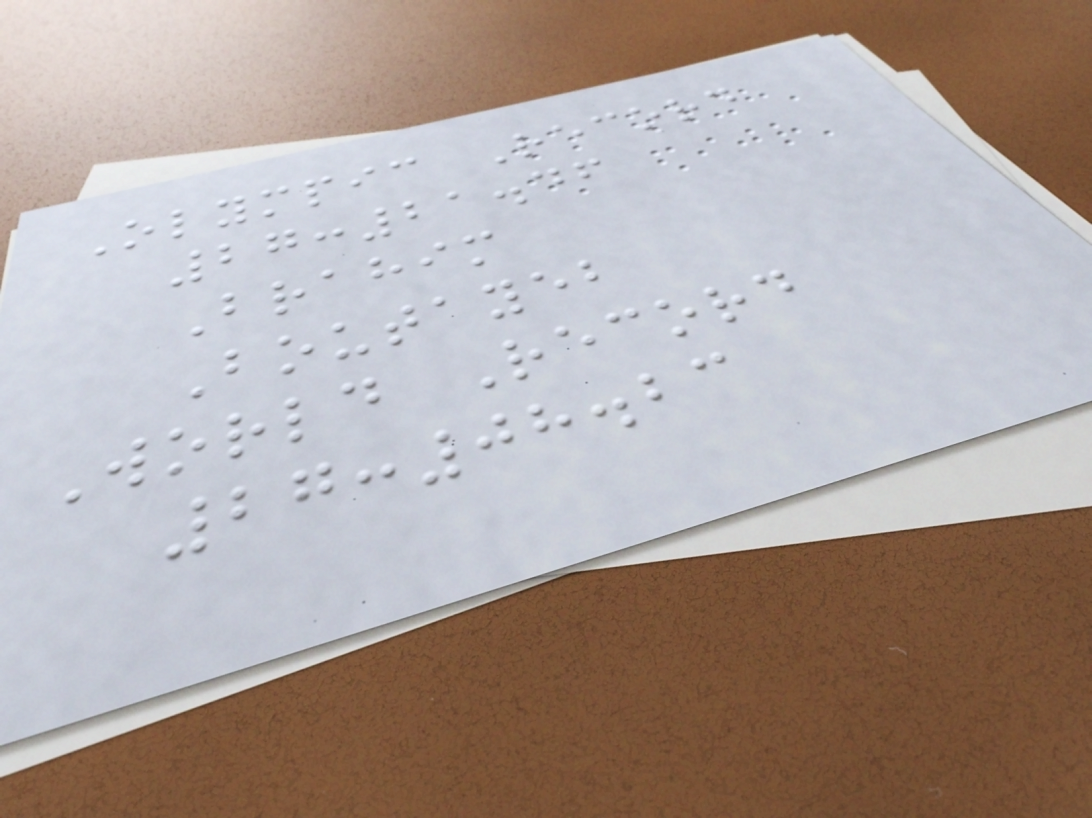Olympic Record
27:21.46
Brahim
Boutayeb
World Record
27:08.23
